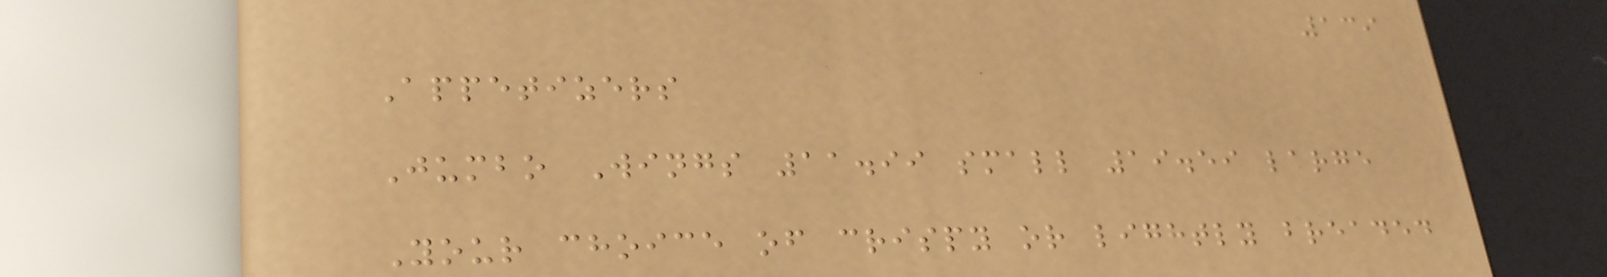139
Appetizers
Jumbo Wings 11.99 small 19.59 large
Your choice of crispy or lightly breaded
